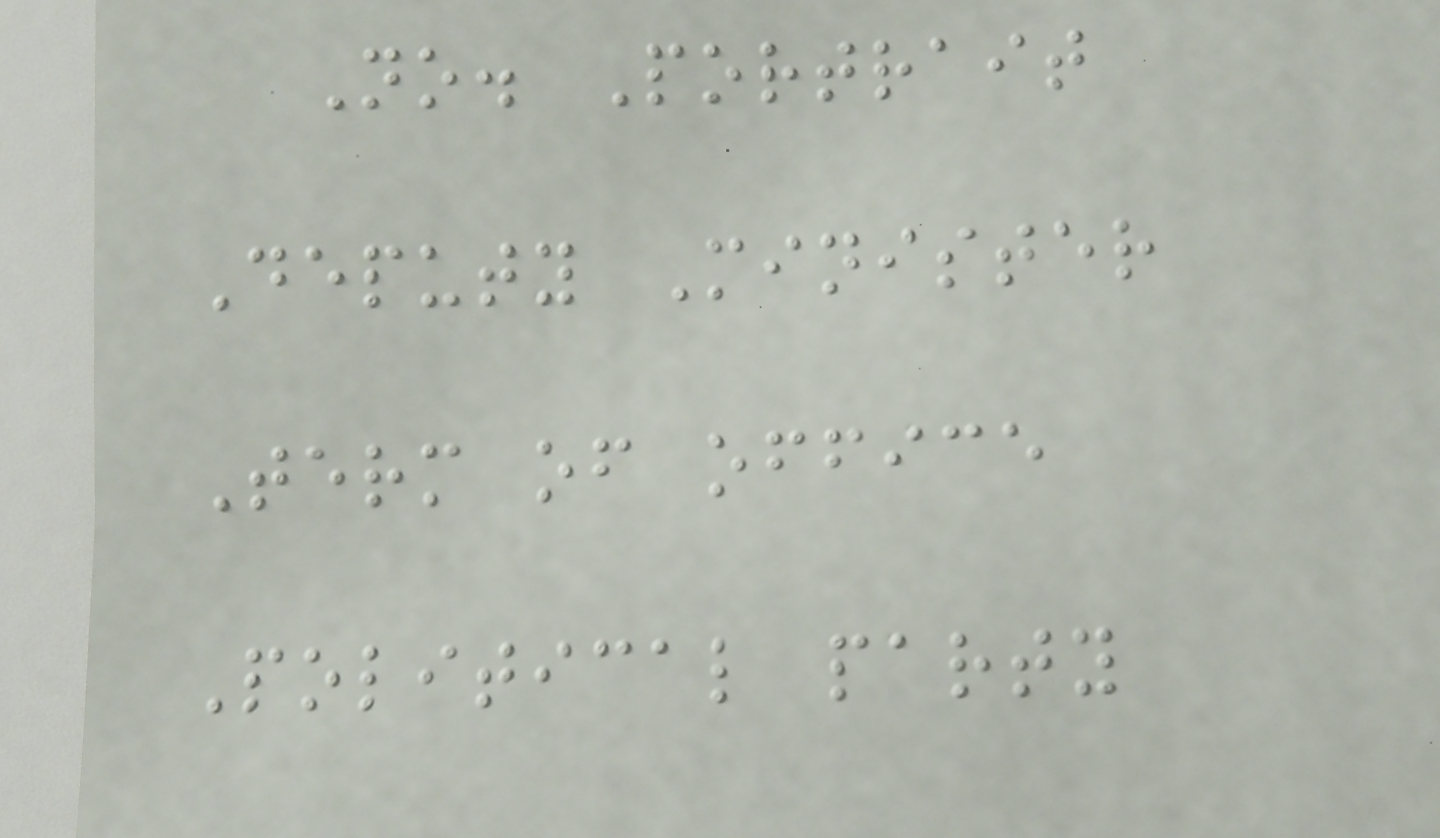No. Portrait
Deputy Minister
Term of office
Political party
